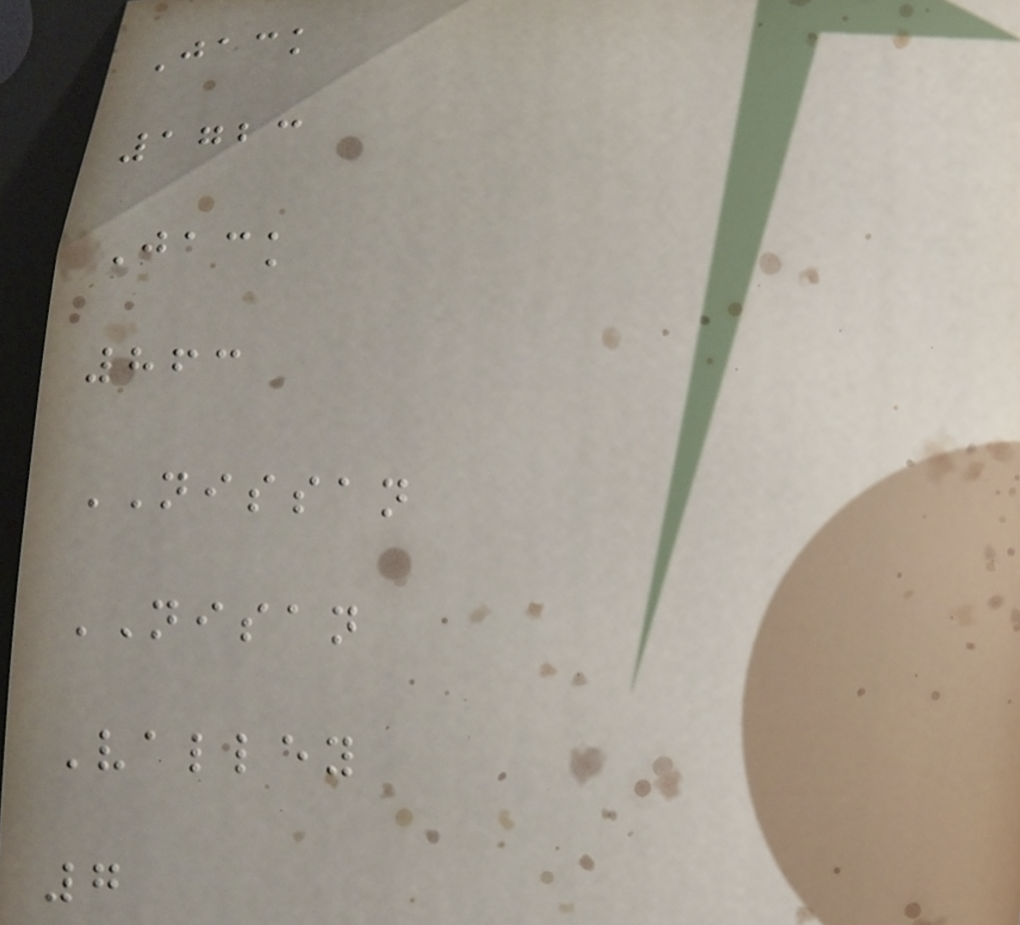Jack
1723
Jack
863
NISSAN
NISAN
Valley
7
